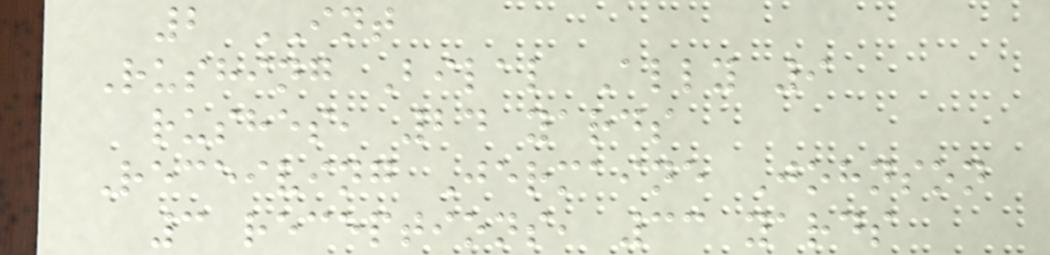2 INT
Rushing Bilal Ally 9
rushes, 24 yards
Receiving Jermaine Johnson
3 receptions, 33 yards
